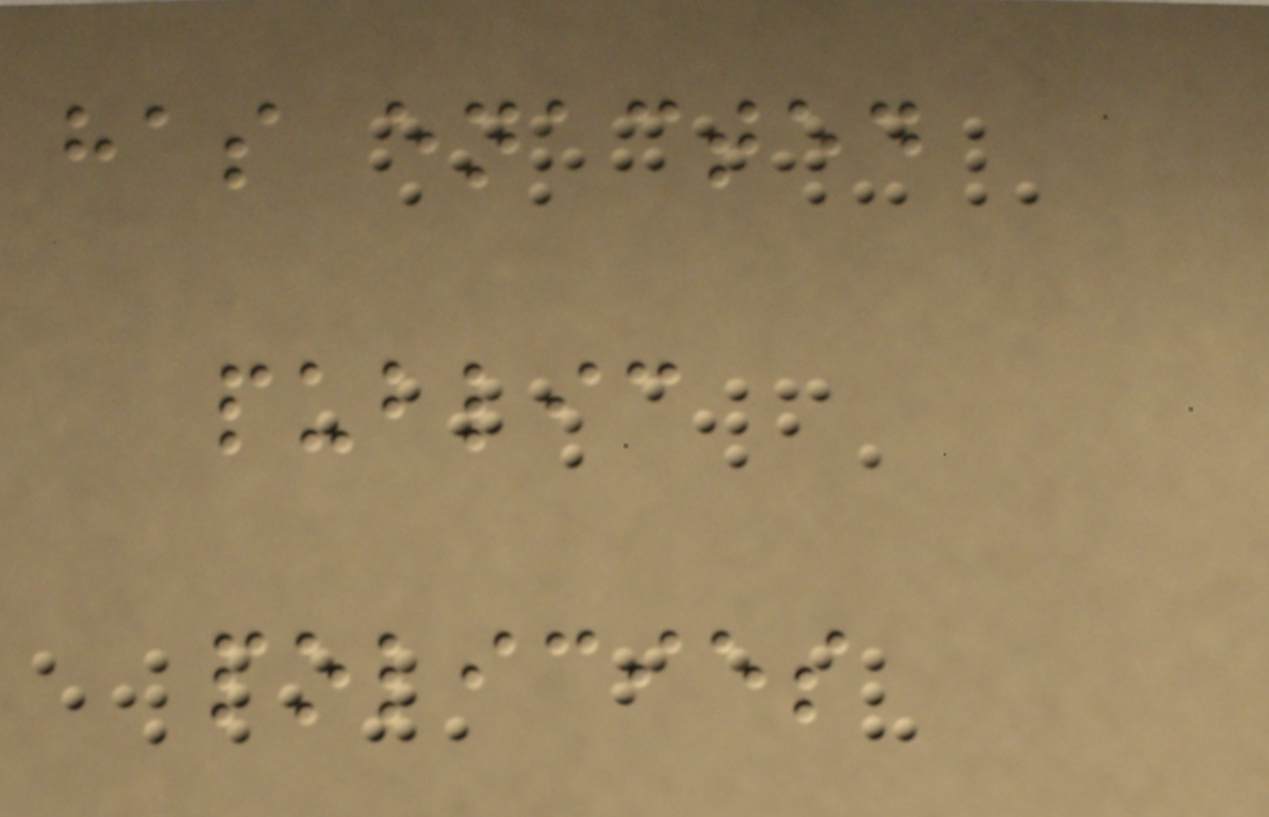has enacted
public
policies
